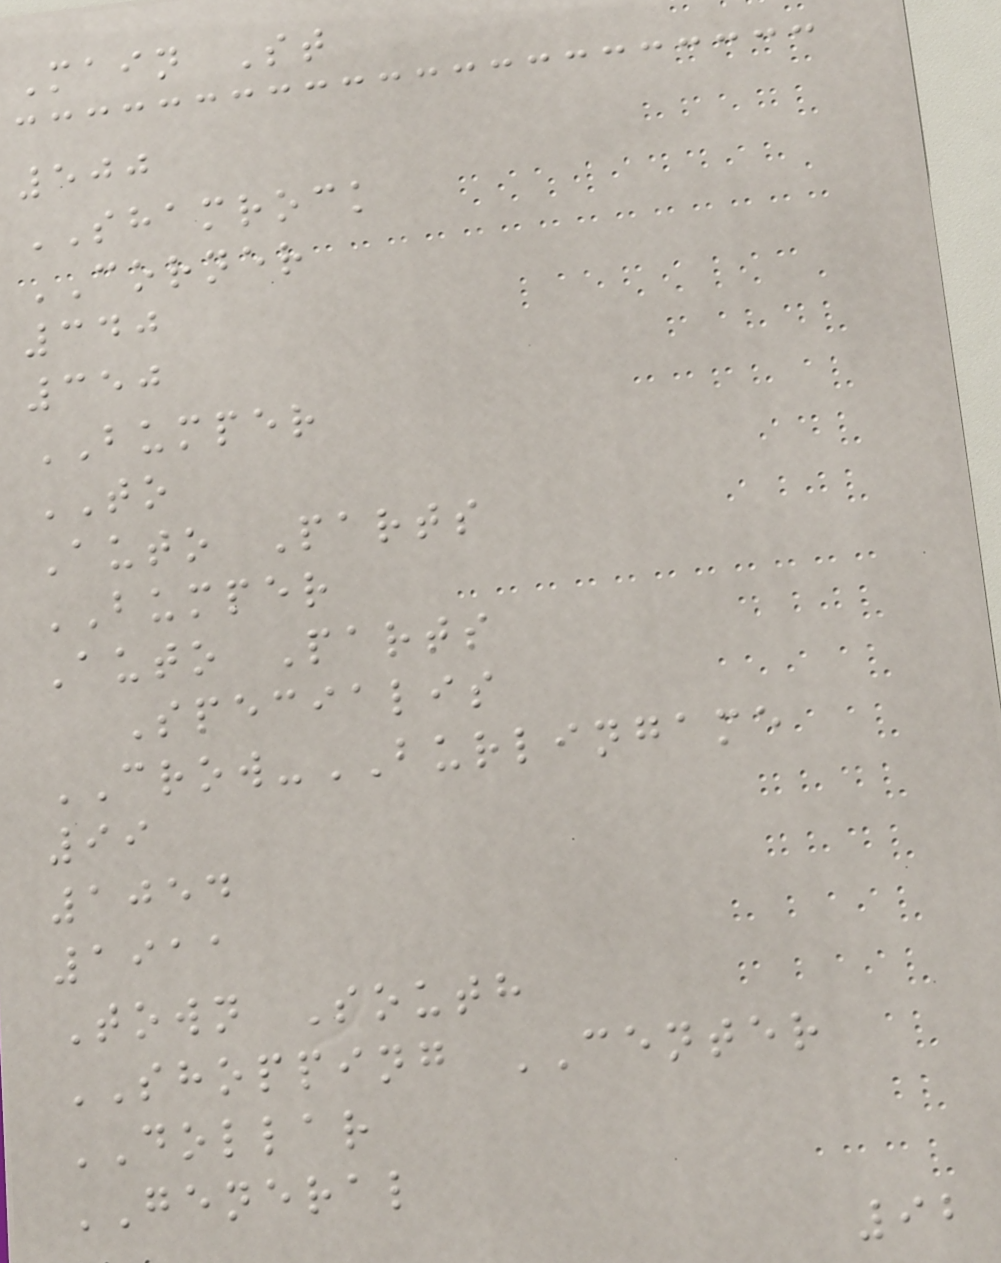Main St
500
SHAMROCK
CORNER
340
350
BUMPER
TO
Auto Parts
BUMPER
Auto Parts
Specialis
CROW-BURLINGAME
99
1054
1911
Town South
SHOPPING CENTER
DOLLAR
GENERAL
92
